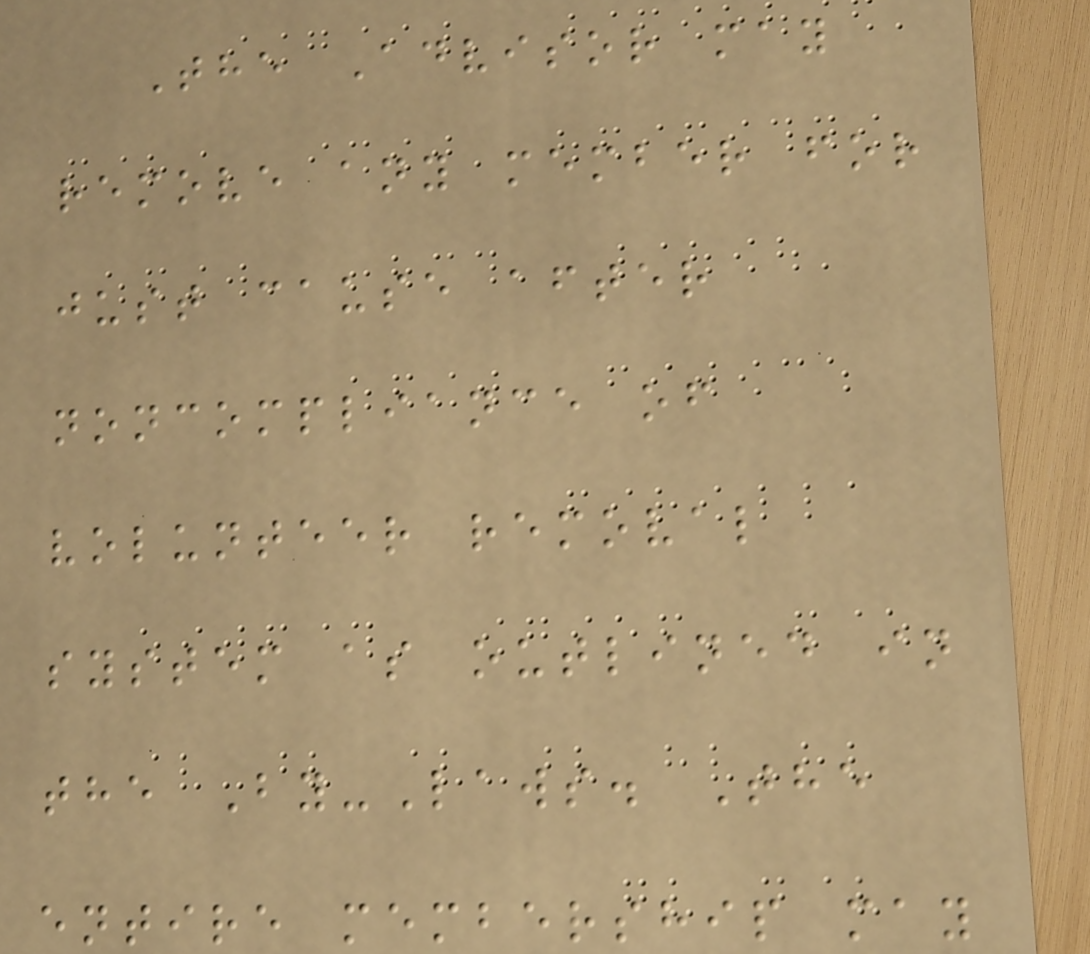The Advisor may
remove any member for
just cause after
noncompliance of
volunteer removal
system as outlined in
the By-Laws. The
entire membership may
